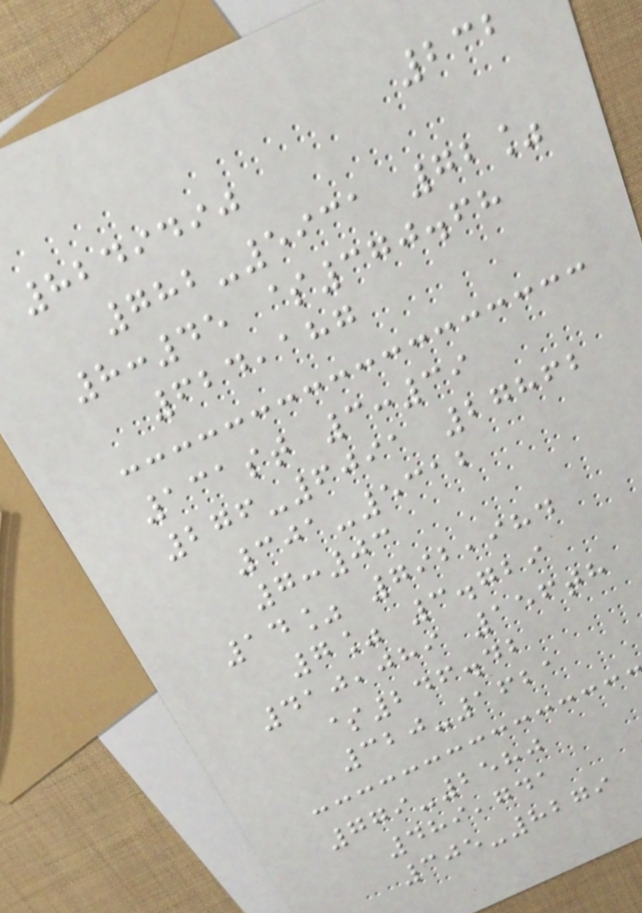232
8249490
782-5931 72%
8:45 $370.68
624,187
131st 3:39
276-6091 27862
301-5312
7:03
14% 792,984
7% 3.729
410,089 156th
$246.42
320-1621
779-2580
489,741
305-8279
